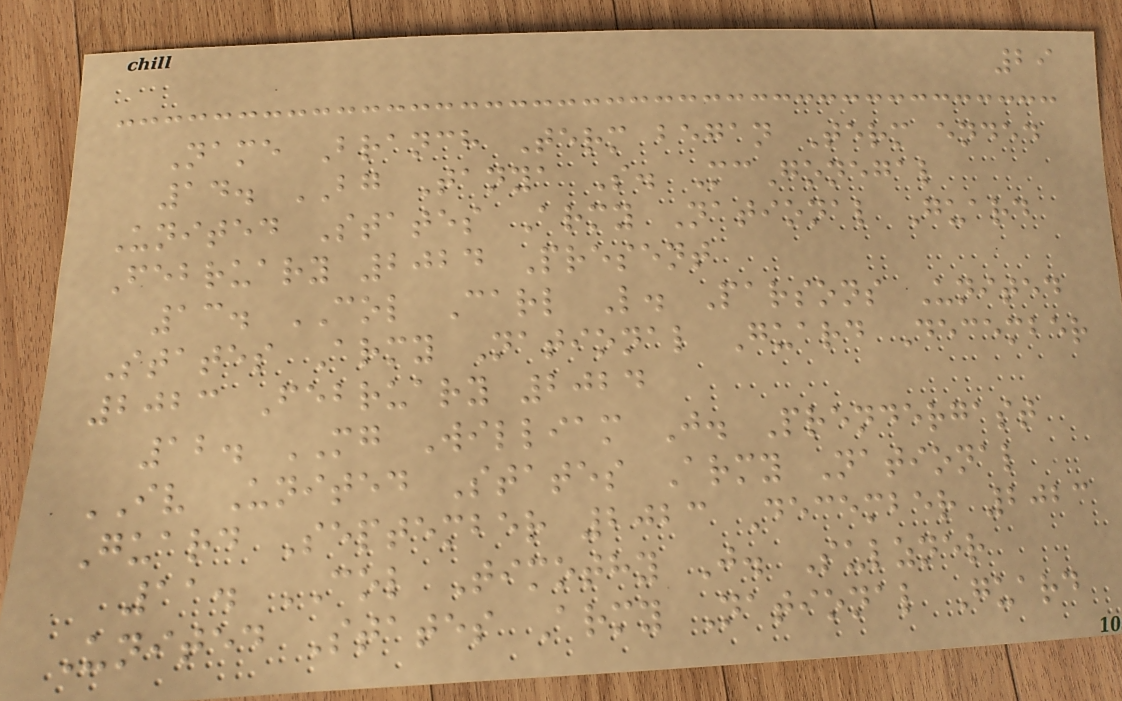29
Name Branch Term began Term ended
14. BG Tanya S. McGonegal
United States Army National Guard
February 2024 Present
13. COL Carl L. Parsons United
States Army National Guard December
2023 February 2024
12. MG William J. Prendergast
IV United States Army National
Guard September 2023 December 2023
11. COL Timothy J. Sulzner
United States Army National Guard
